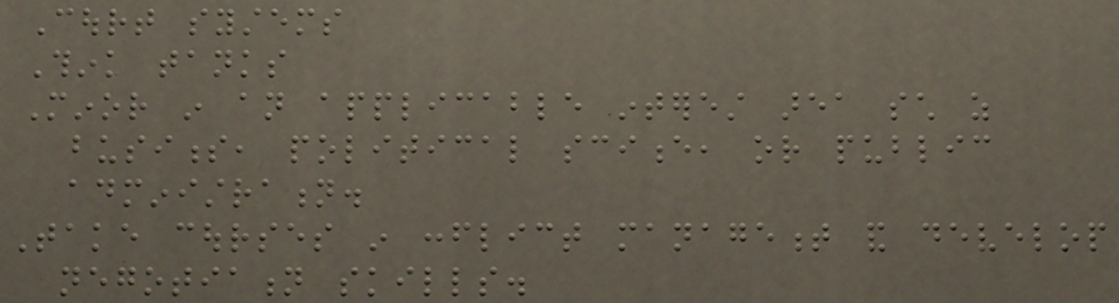Court systems
Think tanks
Minor in an applicable interest area such as
business, political science, or public
administration.
Take courses in conflict management and develop
negotiation skills.
